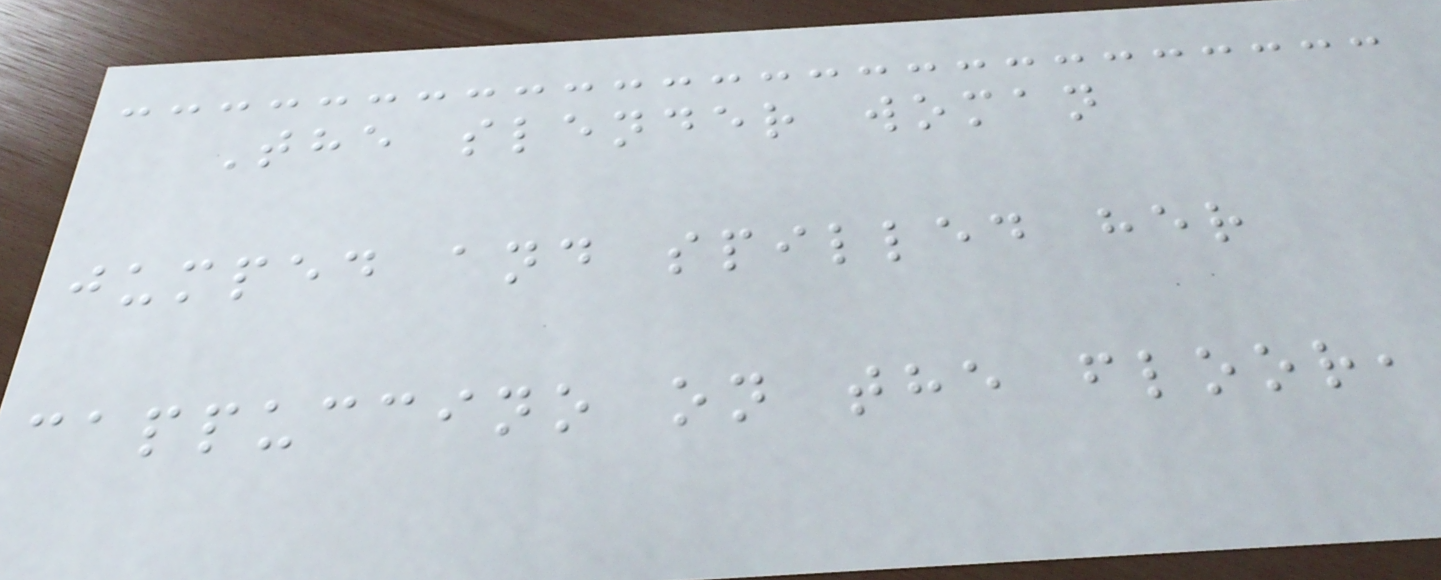The slender woman
jumped and spilled her
cappuccino on the floor,
